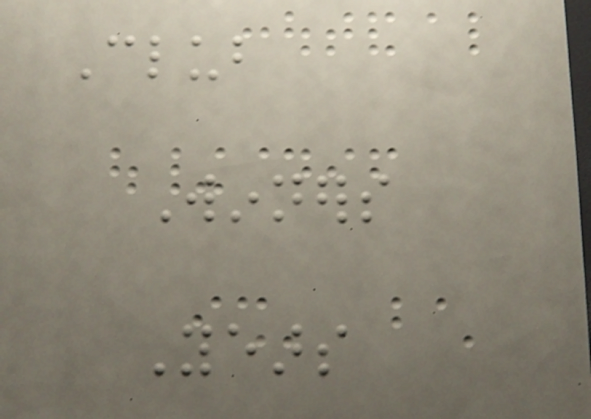Club
Winners
Years
